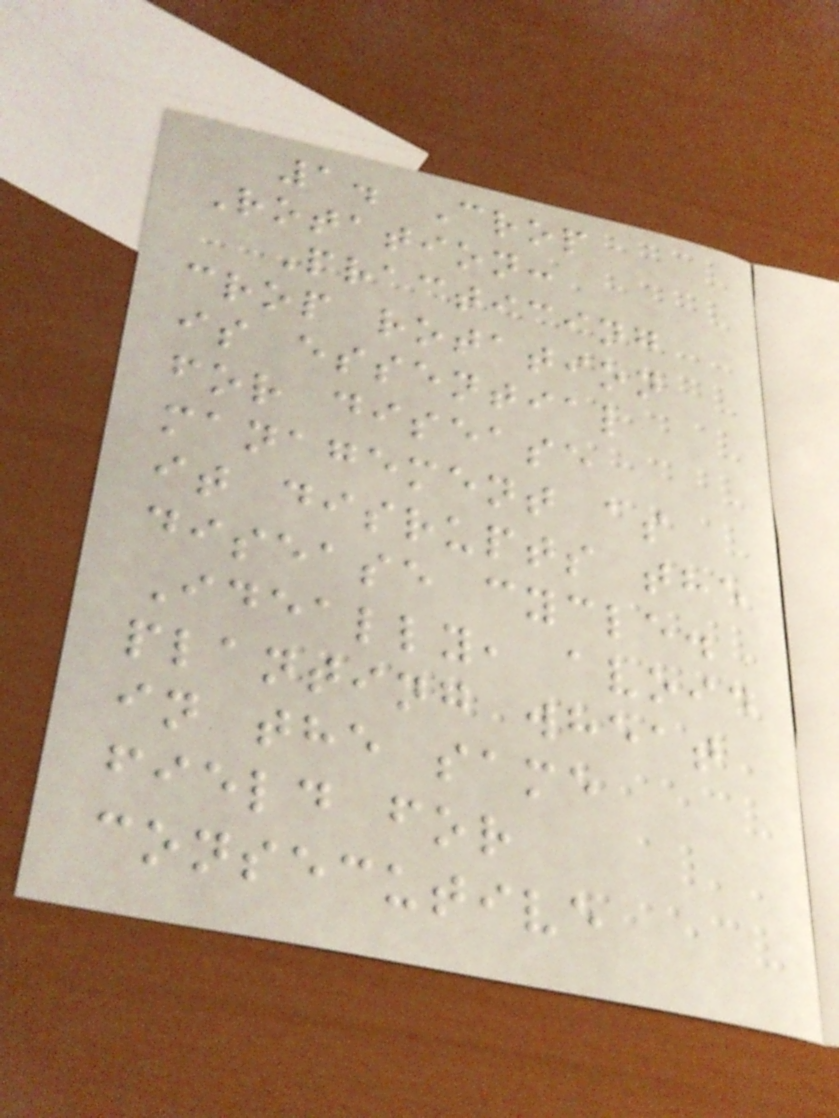1. Crop
Rotation:
Practicing
crop rotation
is essential
for disease
management as
it disrupts the
disease cycle.
Ideally, avoid
planting wheat
in the same
field for
consecutive
